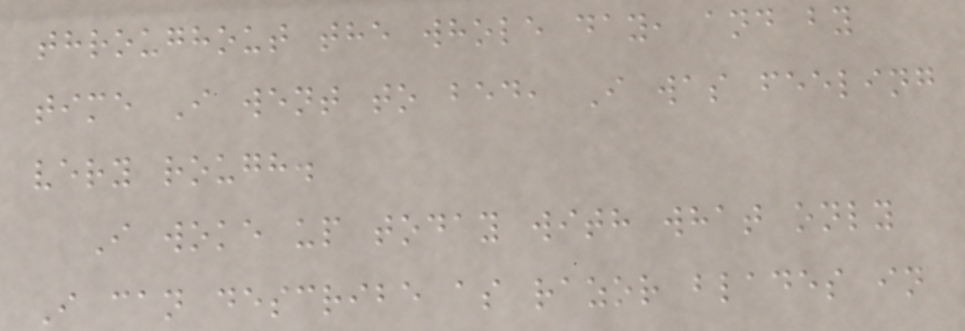throughout the whole day, and by
time I went to bed, I was feeling
very rough.
I woke up today with what only
I can describe as razor blades in
